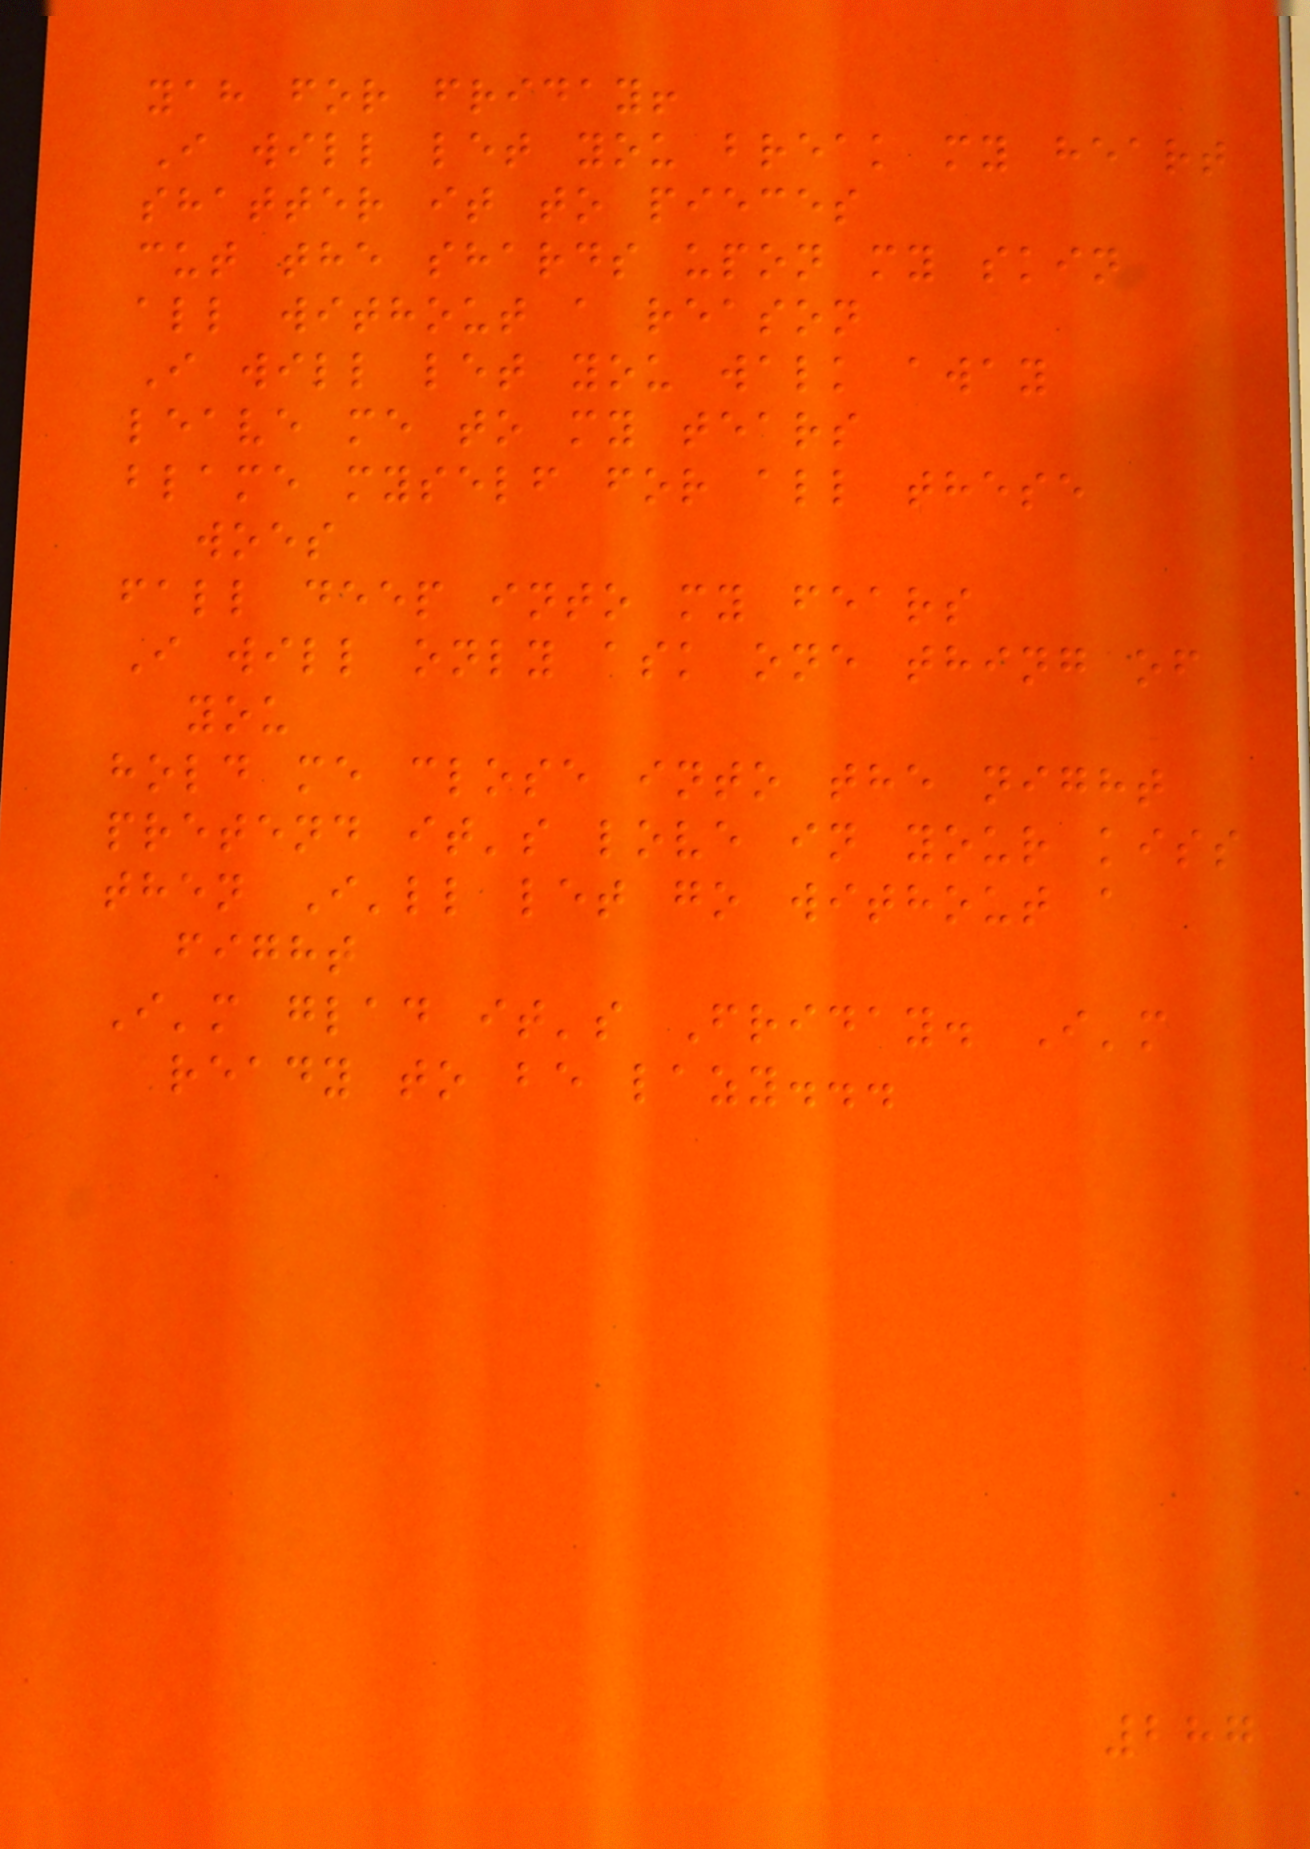yah for friday!
I will let you break my heart
shatter it to pieces
cut the shards upon my skin
all without a reason
I will let you walk away
leave me to my tears
blame myself for all these
woes
fall deep into my fears
I will only ask one thing of
you
hold me close into the night
pretend it's love in your kiss
then I'll let go without a
fight
I'm glad it's Friday. I'm
ready to be lazy...
287
